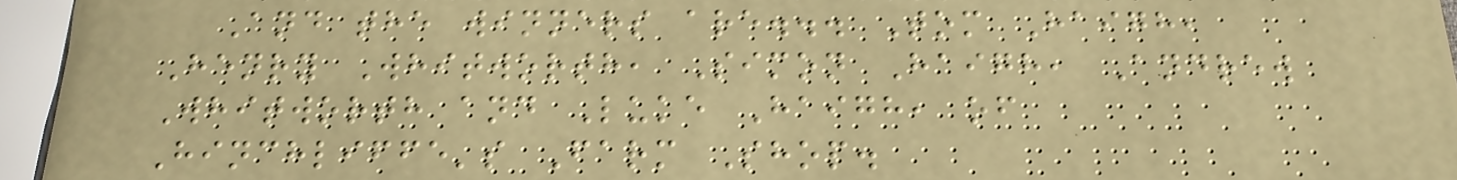And the winners are... Tom Haigh,
Henry Whitworth, Simon Haigh, Andrew
Whitworth and Luke Haigh, of
Hinchliffe's Farm Shop.
